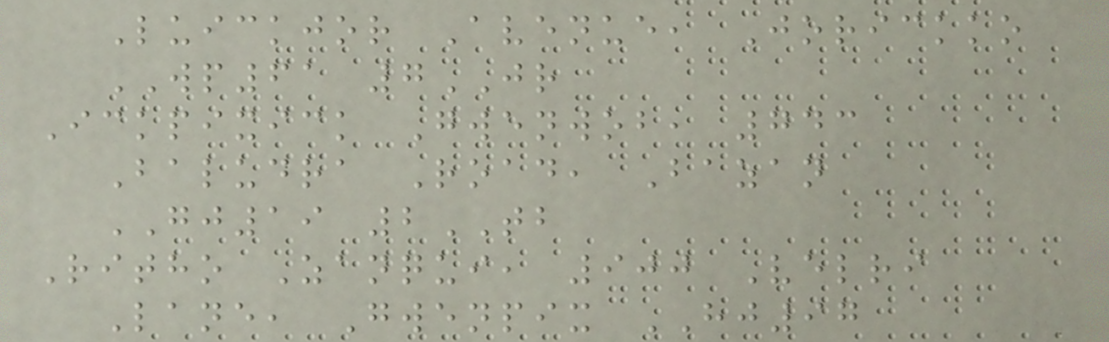Luickjor Avenue, Jorickko
WP61 7JR
Ickpixick Gwenwob, 743
Baludra Road, Bazan
GJ19 2TB
Ritho Zanqui, 900 Velri
Lane, Gwenpix HJ97
